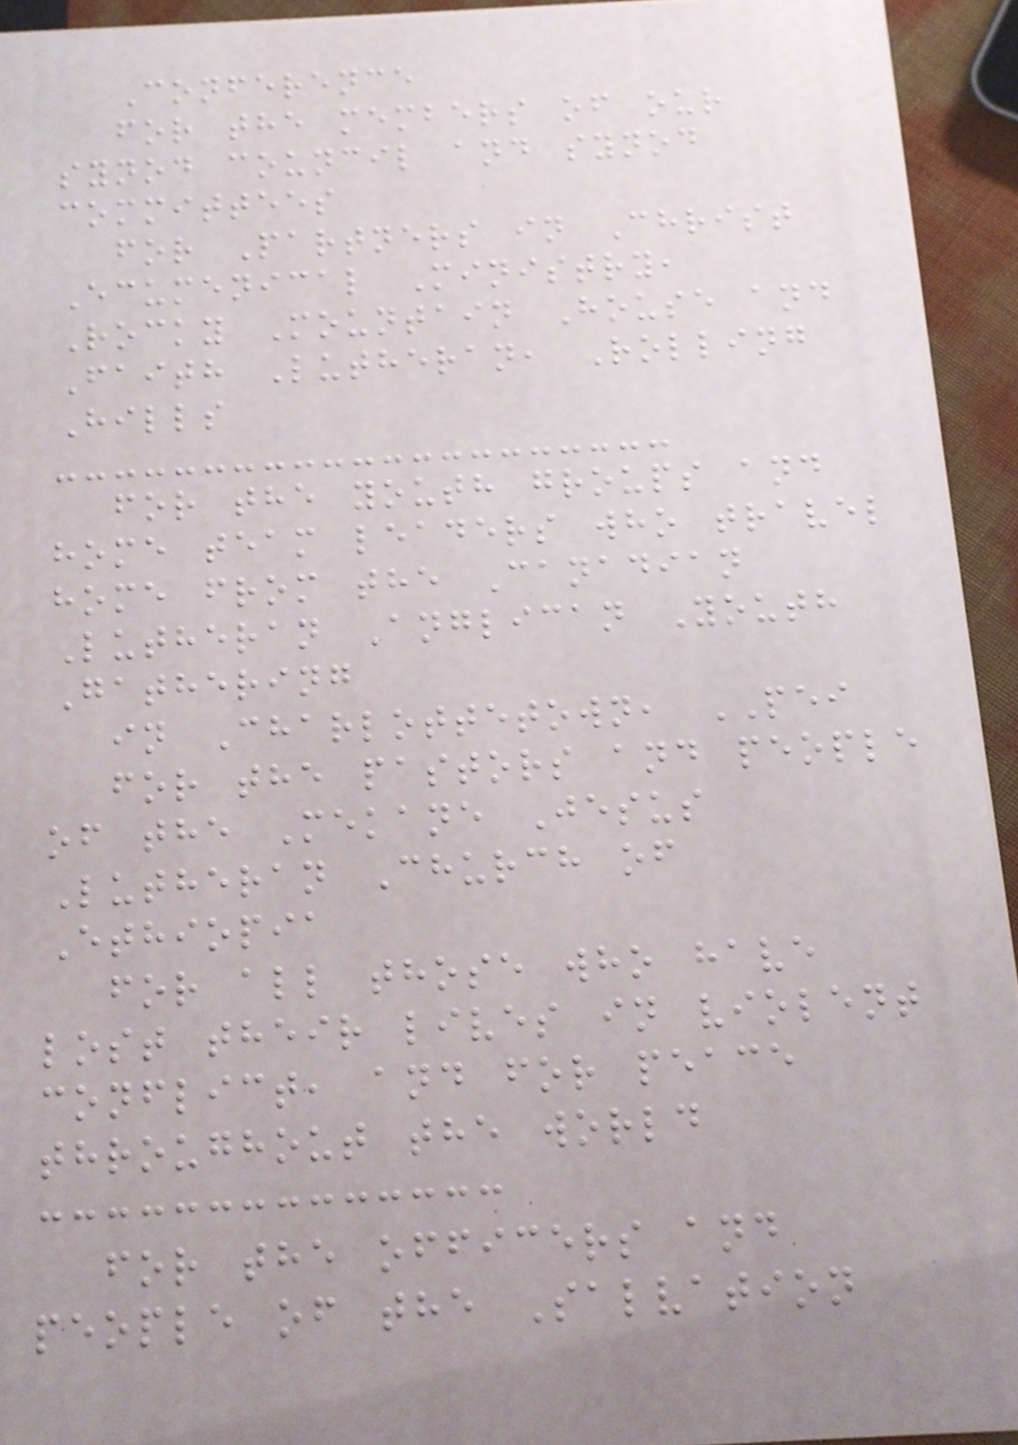Conference
for the members of our
synod council and synod
committees
for Partners in Christ
Ecumenical Ministry,
Rocky Mountain House and
Faith Lutheran, Rolling
Hills
for the youth groups and
home team leaders who travel
home from the Canadian
Lutheran Anglican Youth
Gathering
in Charlottetown, PEI
for the pastors and people
of the Mekane Jesus
Lutheran Church of
Ethiopia
for all those who have
lost their lives in violent
conflict, and for peace
throughout the world
for the officers and
people of the Salvation
